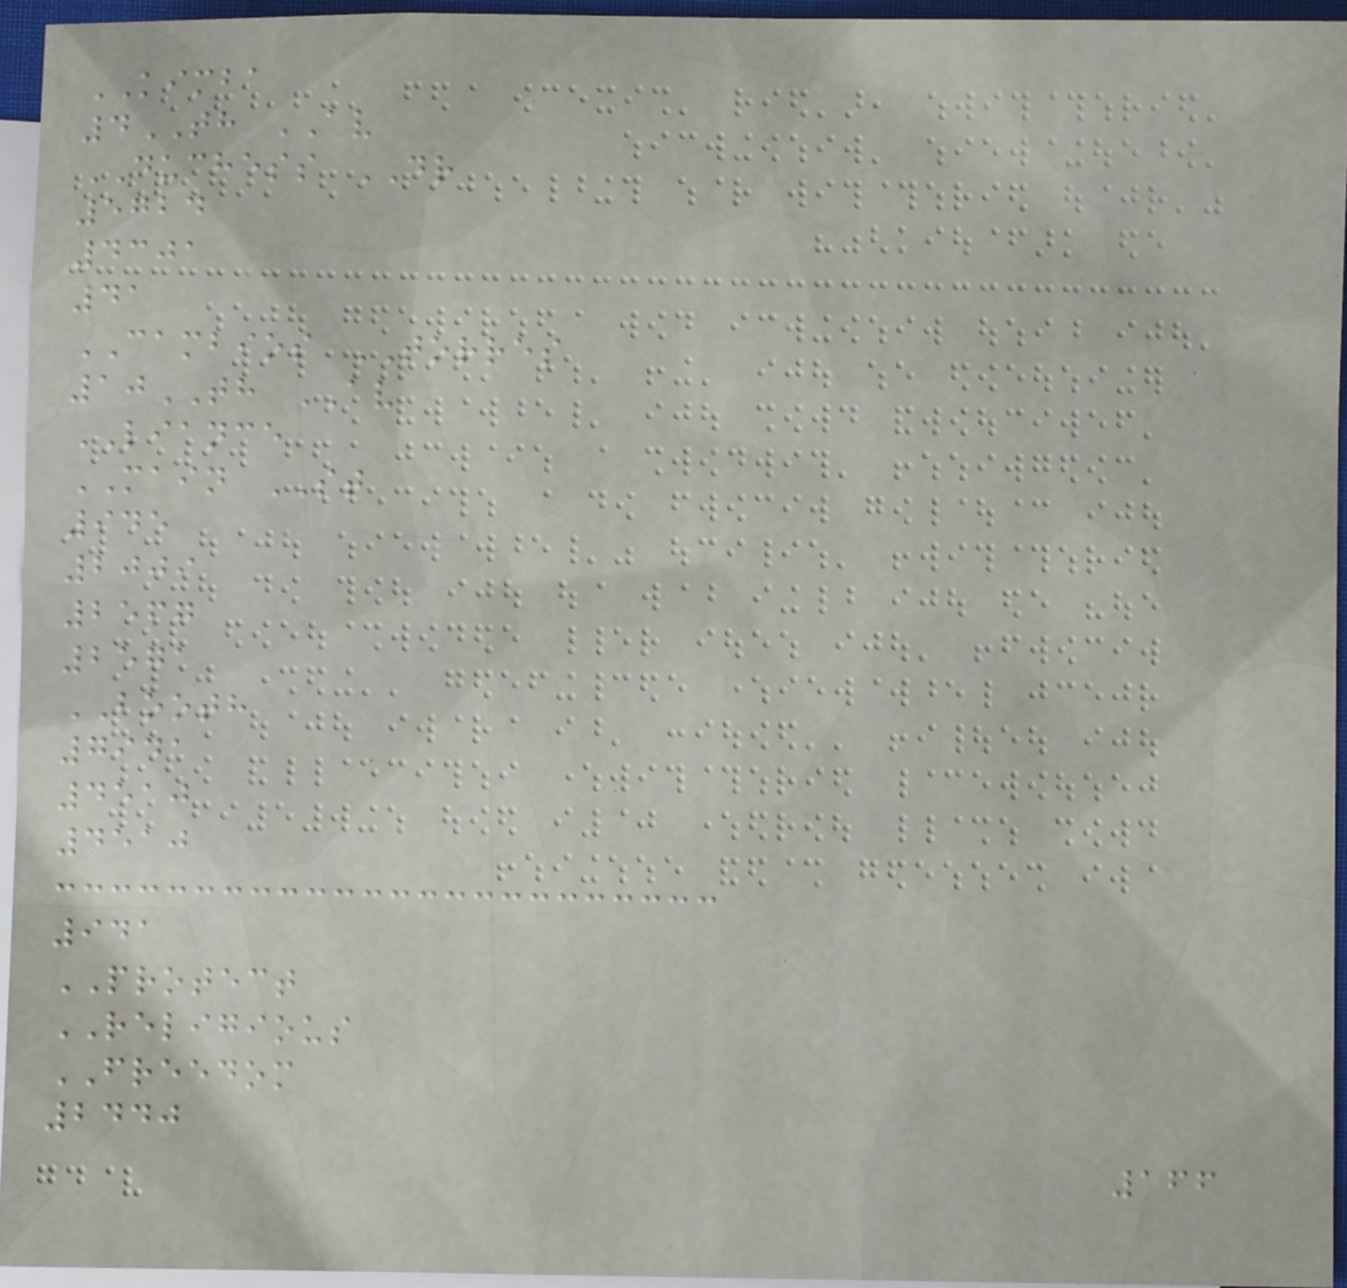KIMBA
4TH AV
DUCHESS DR
5724
4301
41
CAMBIOS TORRES
10TH AV
LIANCE
MAIN ST
945
2009
2567
2571
BOOTH
7941
4510
4510
941
PROTECT
RELIGIOUS
FREEDOM
2440
166
